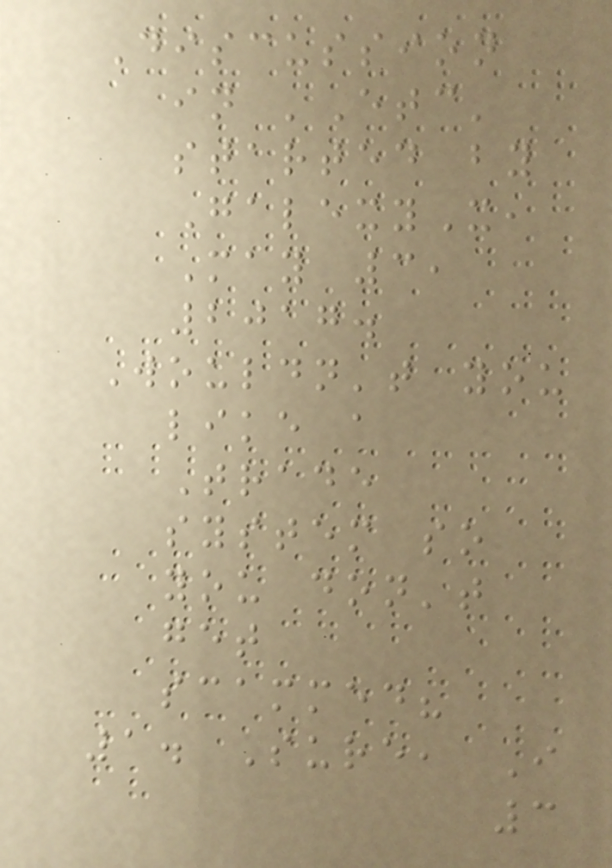Discussion
in 'Etc'
started by
GalexyX,
May 3,
2017.
Wouldn't you
like a
Trade
system so
you don't
get
scammed?
1. Sure, I
3
